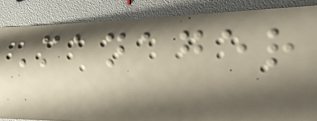Manager
